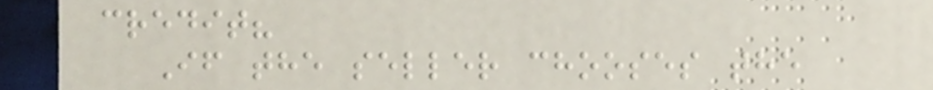credit?
If the seller chooses the
